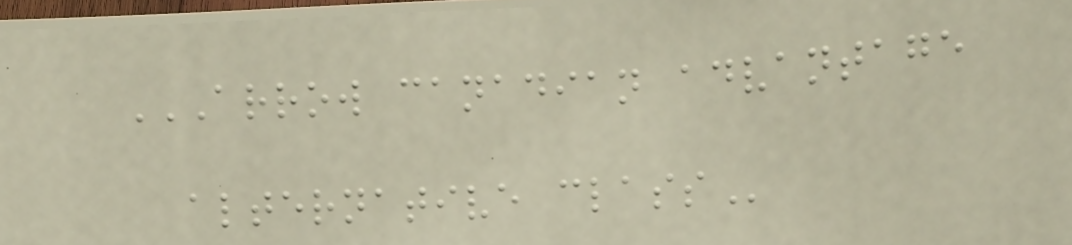ARROW CANADIAN ADVANTAGE
ALTERNATIVE CLASS
